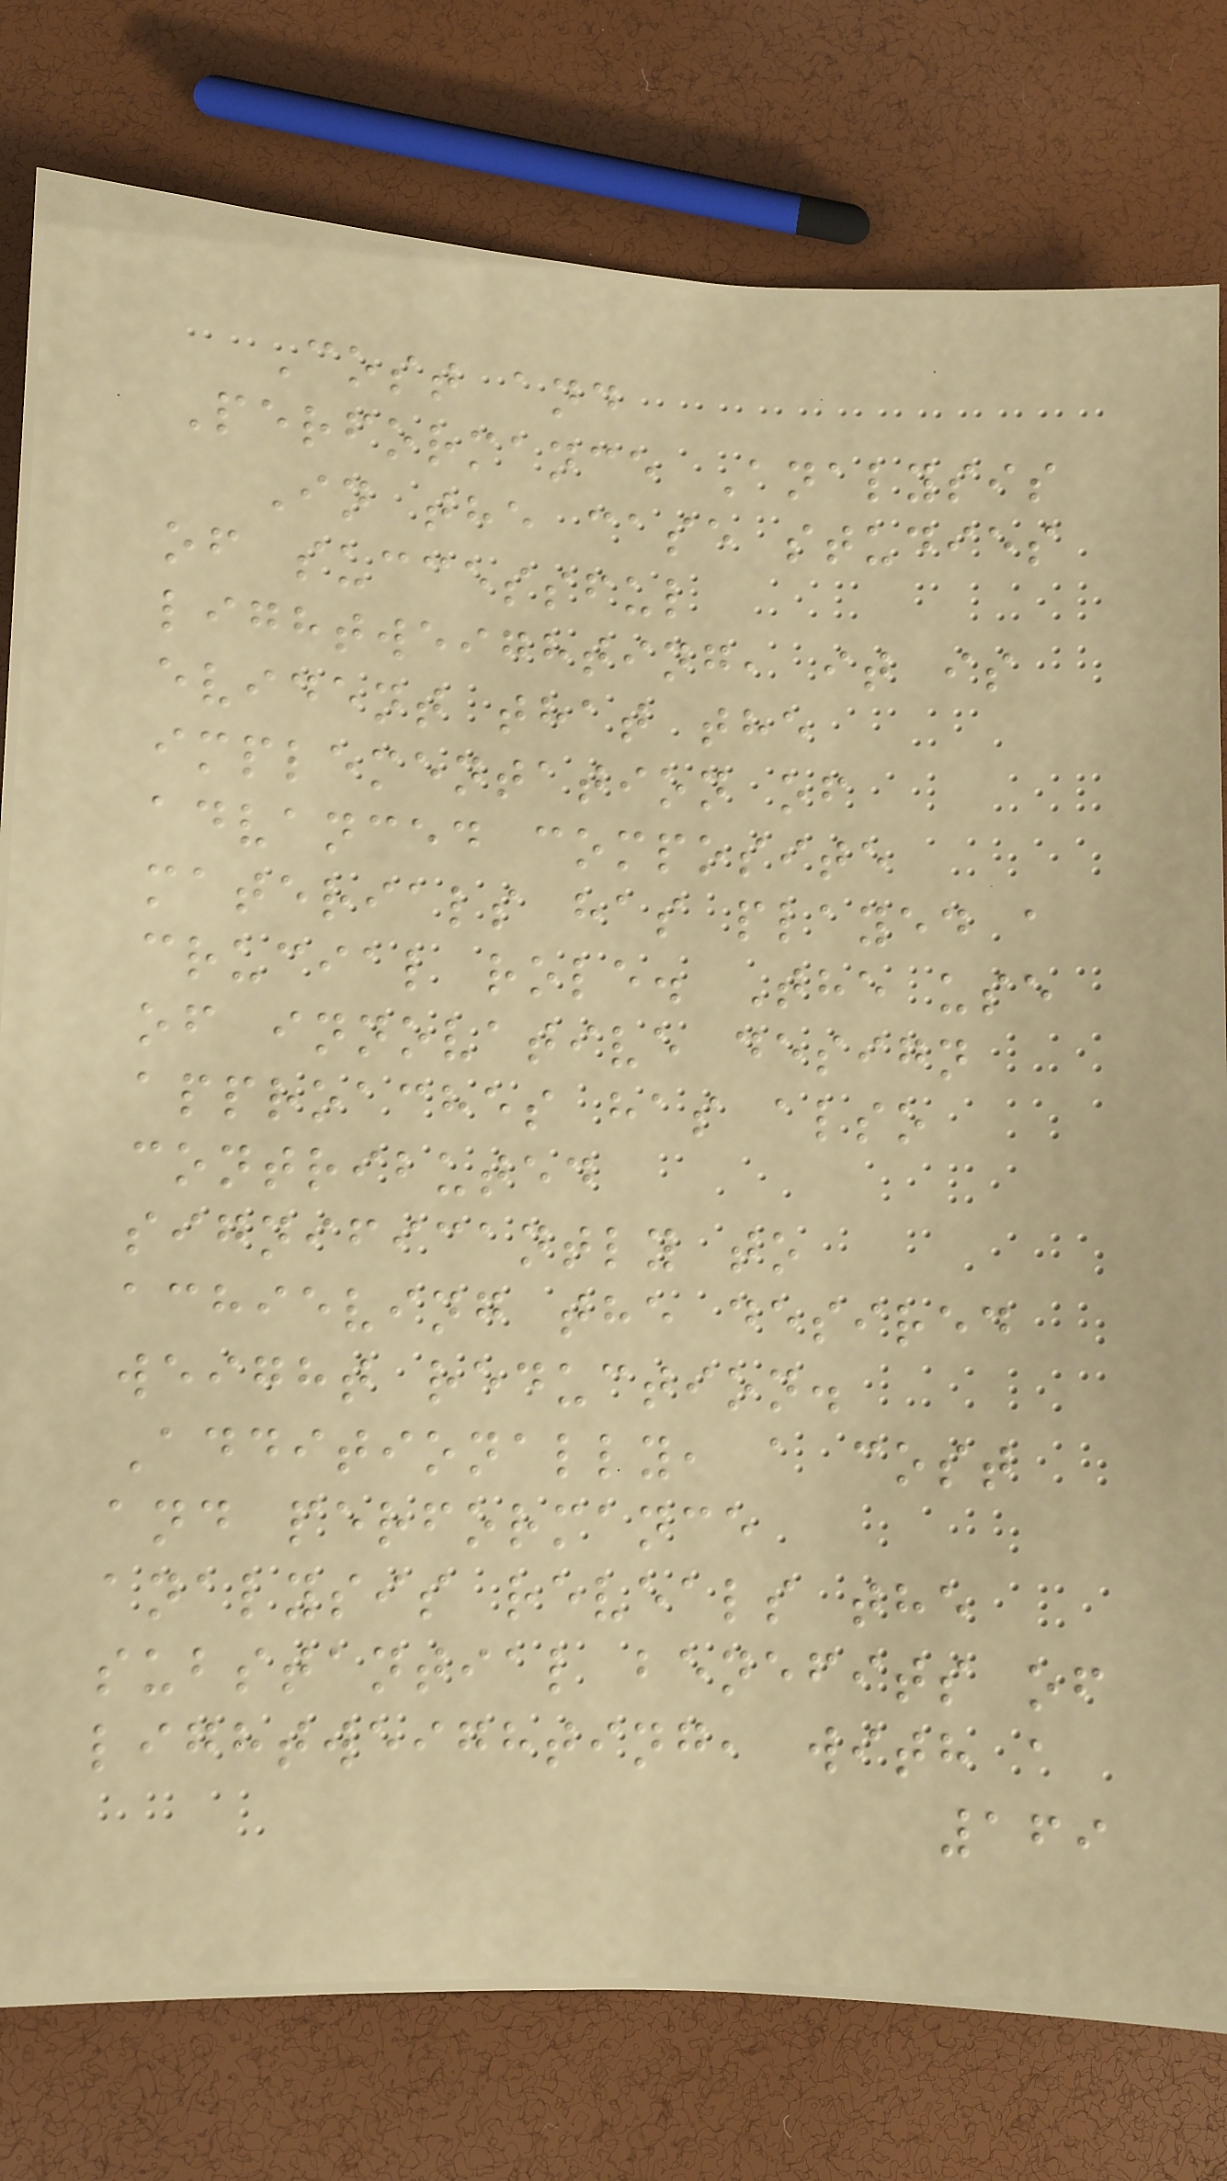Cost and
Performance Analysis
In the case studies
of successful
lightweighting, it is
evident that the
implementation of
advanced composite
materials has played a
crucial role. The use
of innovative design
approaches has also
contributed
significantly to
achieving the desired
weight reduction.
Additionally, a cost
and performance
analysis reveals the
substantial benefits of
lightweighting, with a
169
